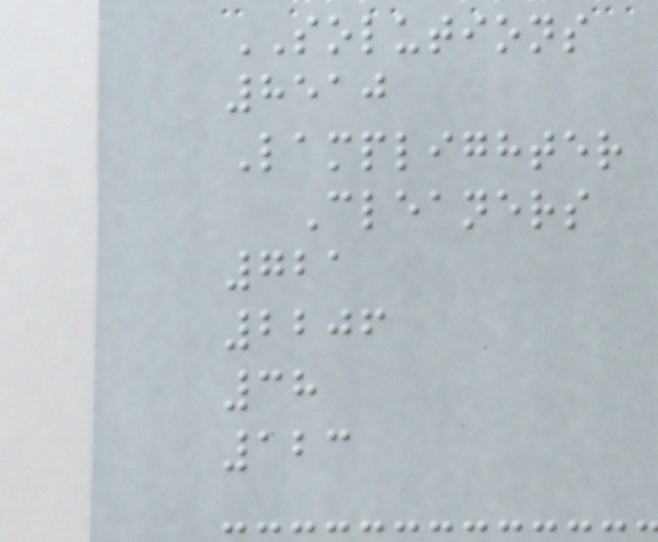SOLUTIONS
8510
Lamplighter
Cleaners
721
2206
38
123
